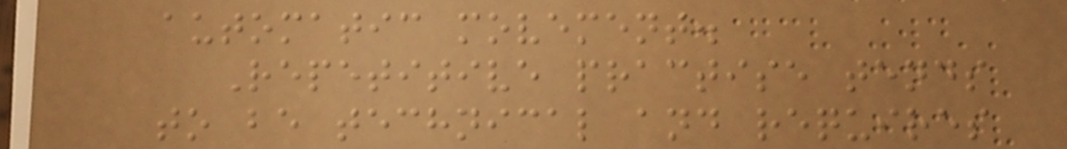automatic movement.
Repetitive practise tends
to be technical and requires
